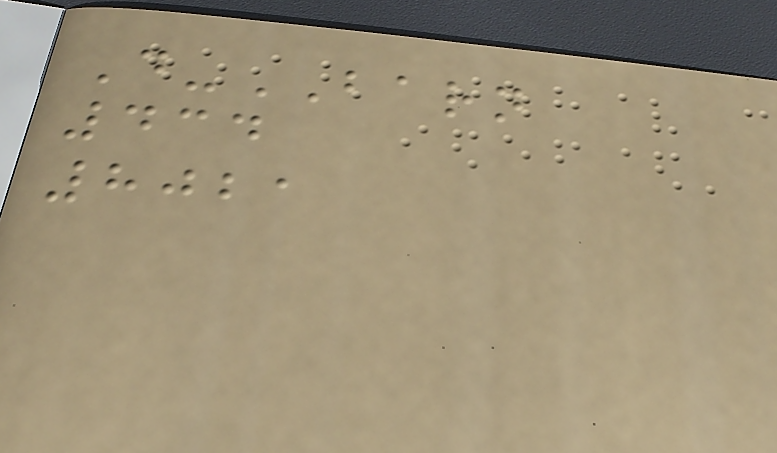D-BARN
434
8021
